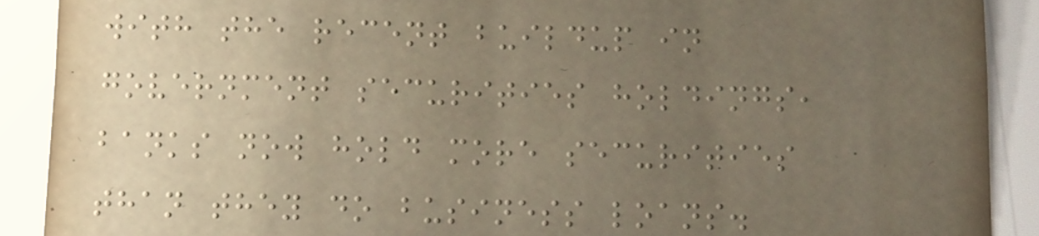with the recent buildup in
government securities holdings,
banks now hold more securities
than they do business loans.
